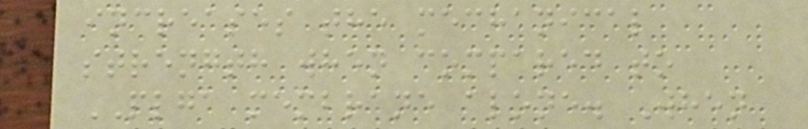increases the mechanical
strength when compared to
PLGA membrane alone. When
